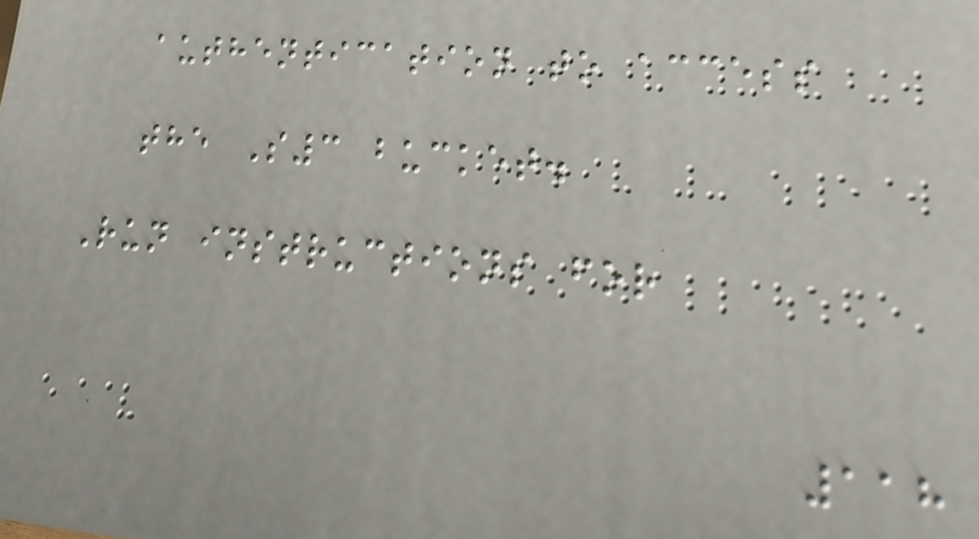authentication to access
the S3 bucket.
Run instructions for
118
